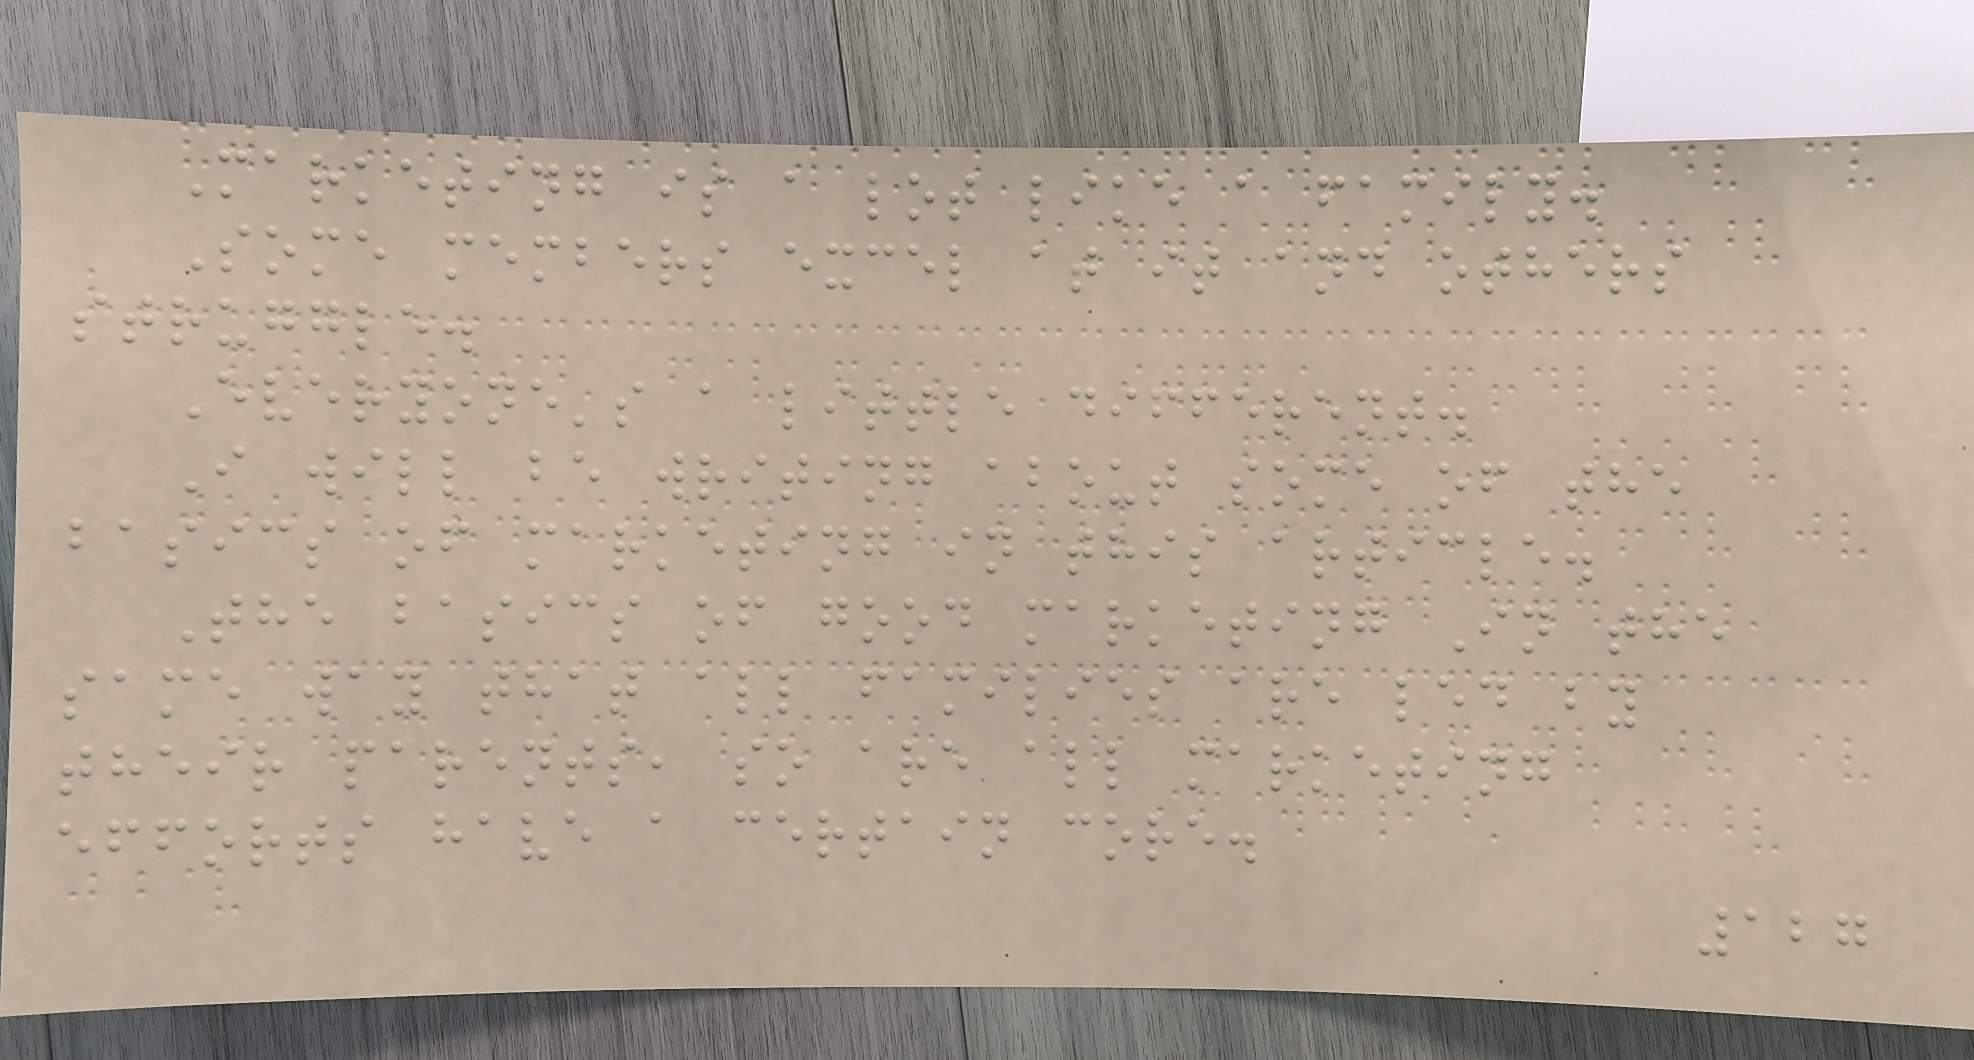Marketing is a lot like a family.
Some members excel at it and others
struggle.
Everyone's a little different.
I will be writing about some of the
basics of marketing in this article.
The basics of good marketing In the
same way that all families are led by
their parents, so are all marketing
efforts have a certain core.
127
